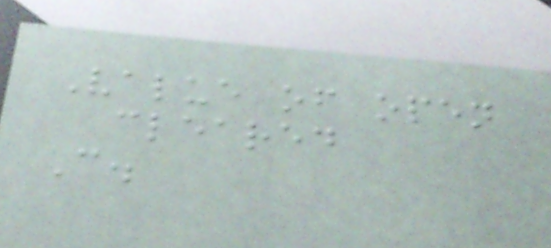Value of open
cleared
C.
